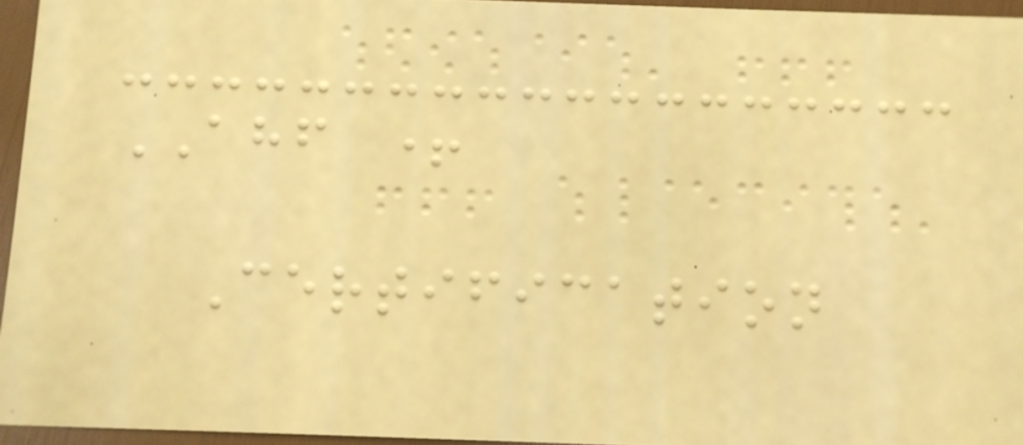AHF +
Certification
